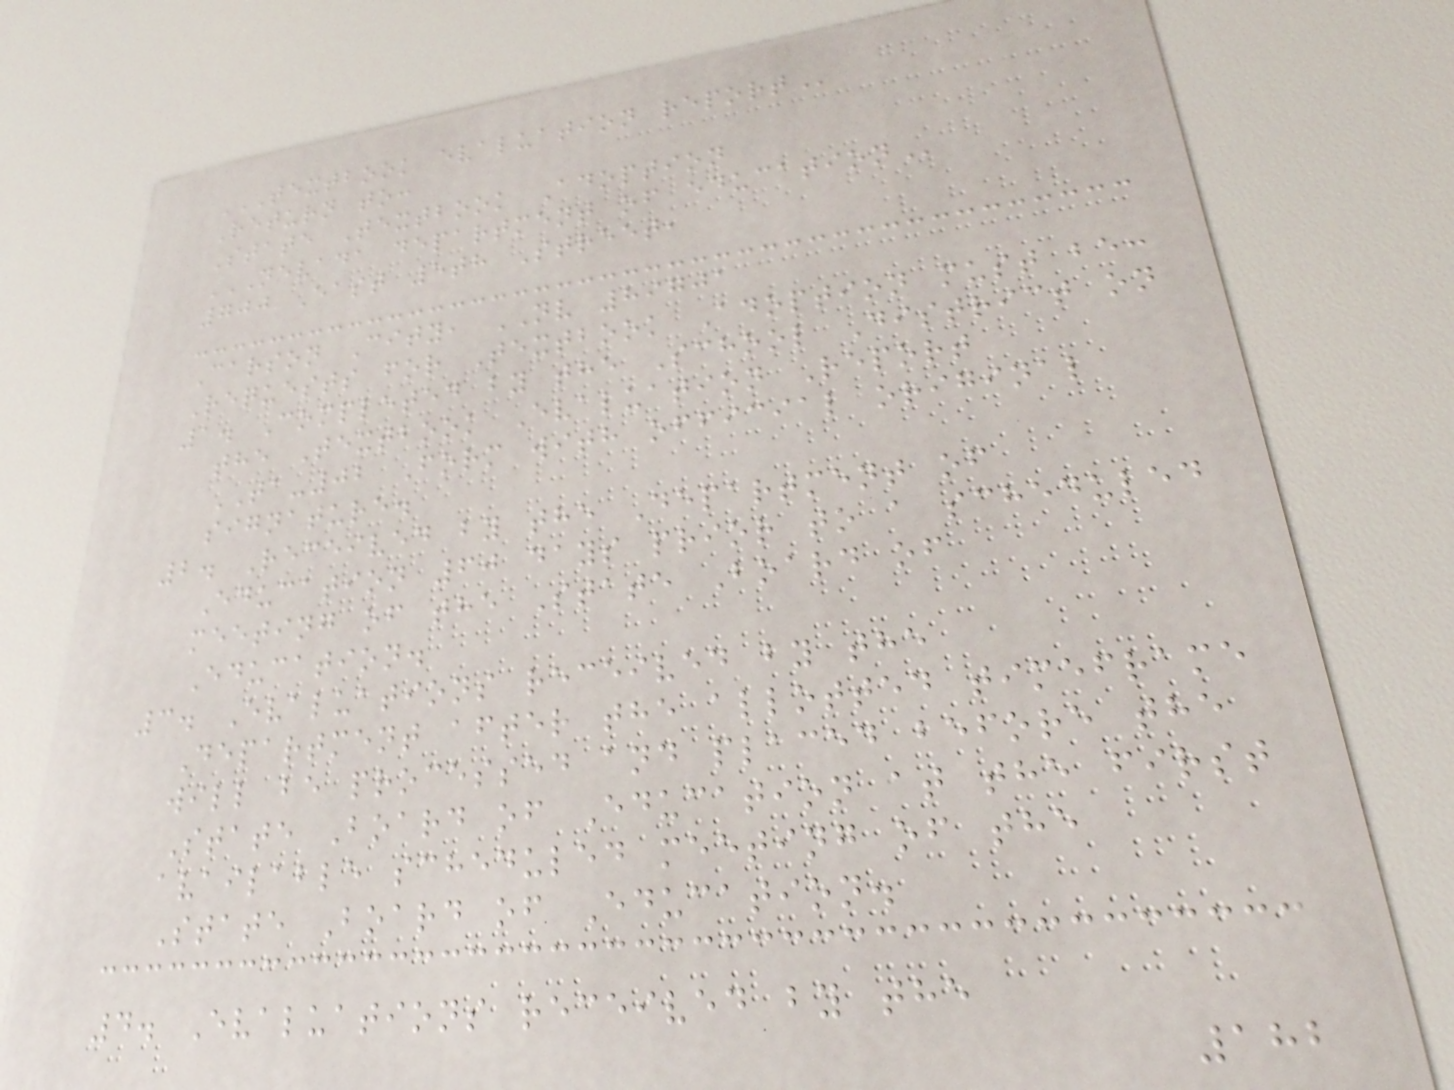TEXTBOOK EVALUATION REPORT
Return to:
State Textbook Adoption
NEVADA DEPARTMENT OF EDUCATION
700 East 5th Street,
Carson City, NV 89701
Requests for Textbook Adoption must be:
1. Completed by the School District on
the Textbook Evaluation Report
TA-02 Form with official original
signature.
2. Received by the Department of
Education 60 days prior to a scheduled
meeting of the State Board of
Education.
3. Evaluations received by the
Department after the allotted timeframe
will be processed and placed before the
State Board of Education at the first
available scheduled meeting of the
State Board of Education.
4. Evaluations received by the
182
